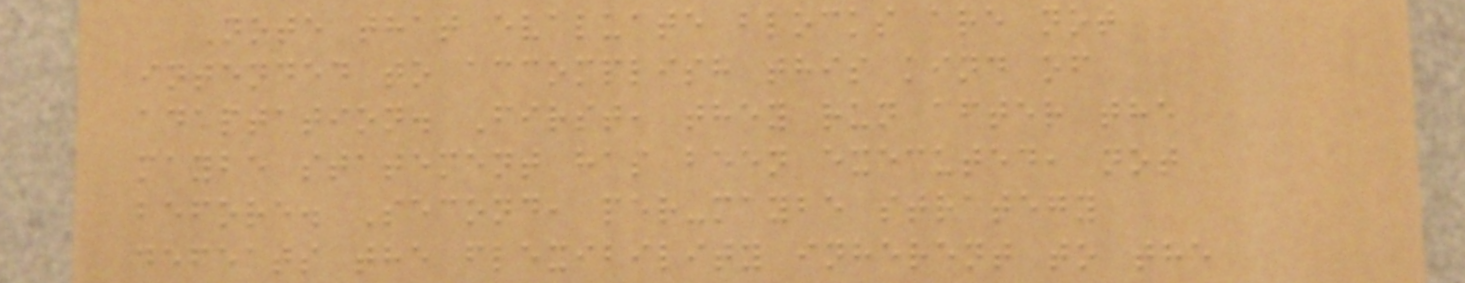Note that evaluate blocks are not
intended to accomplish this kind of
adaptation. First, they run after the
maybe statement has been executed, not
before. Second, per-maybe strategy
defeats the flexibility inherent to the
